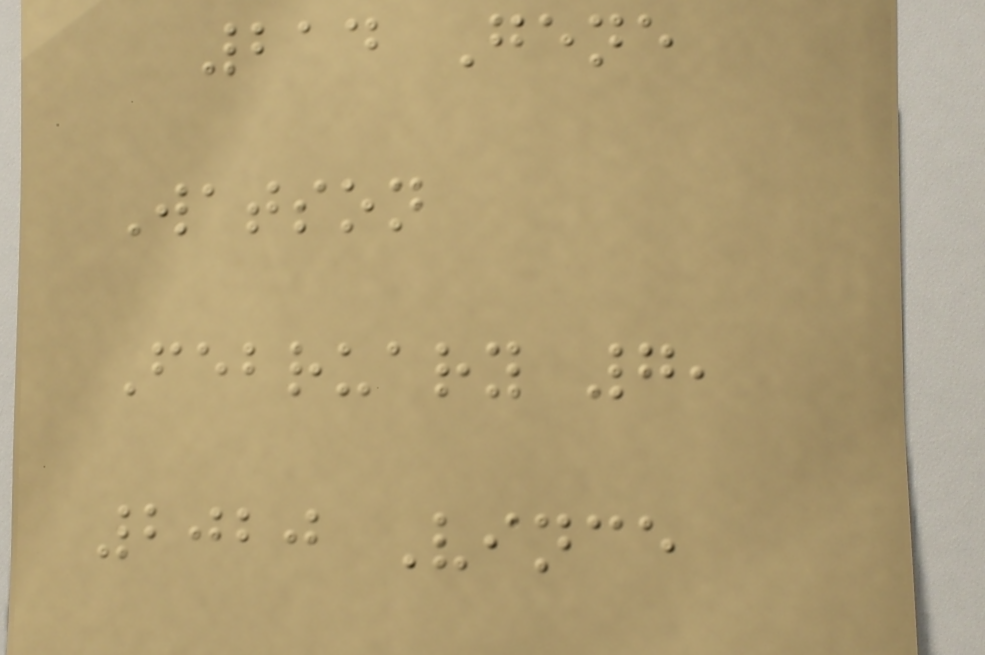214 Gene
Watson
February 7,
2020 Vince
